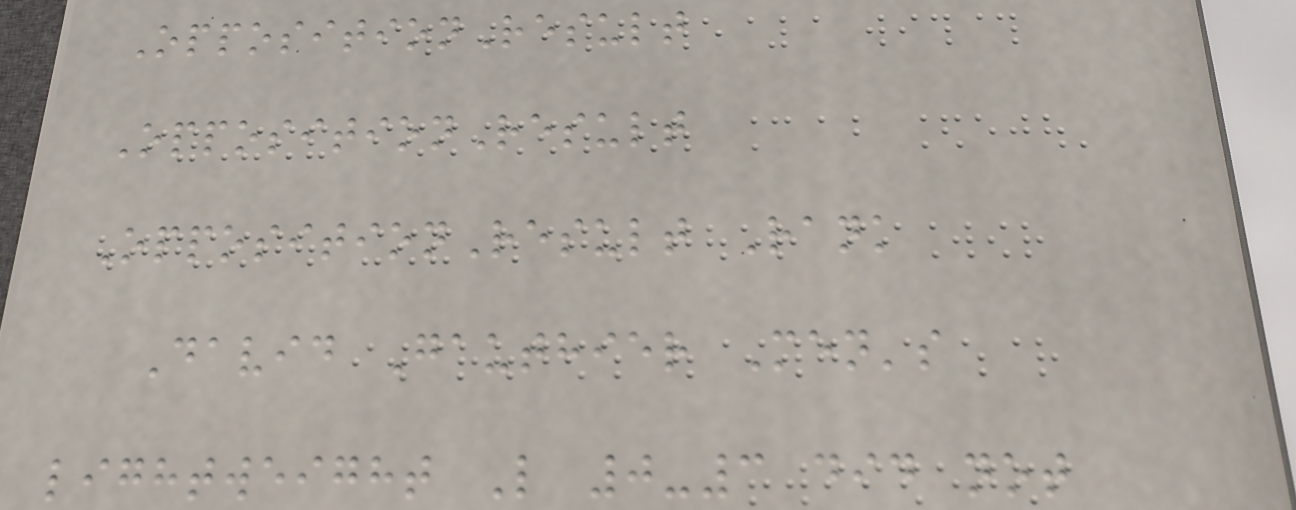OppositionResult
OppositionResult
OppositionResult Rank
David Gauthier Men's
lightweight L 0-3 did not
